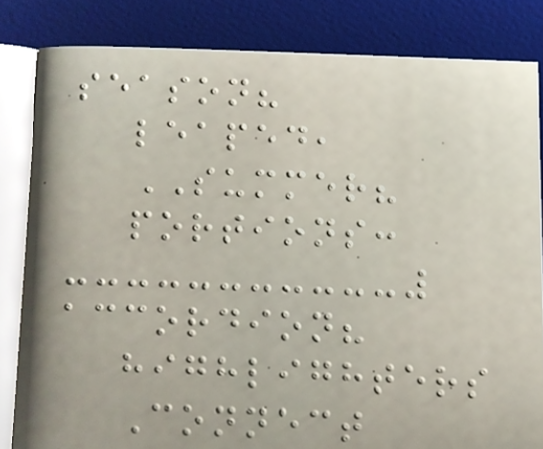season?
leaped,
SUMMER?
portions:
accordion?
highlighters
Connect
